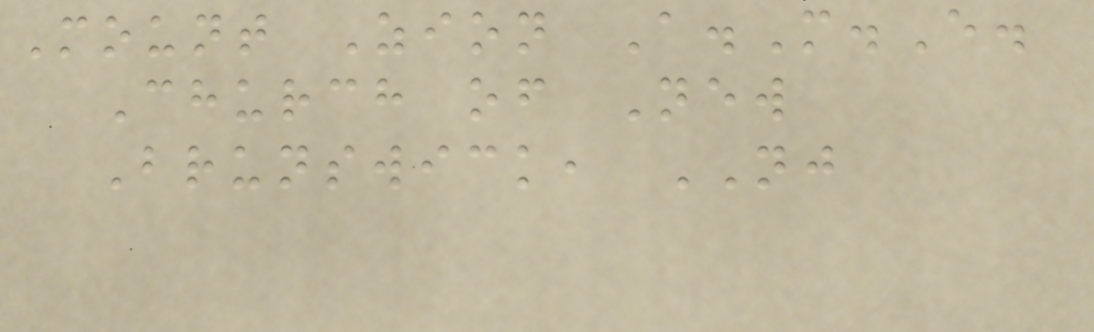Mount Zion A.M.E.
Church of New
Brunswick, NJ
